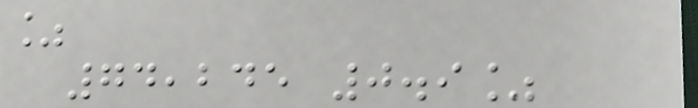%
74,245 0.9%
